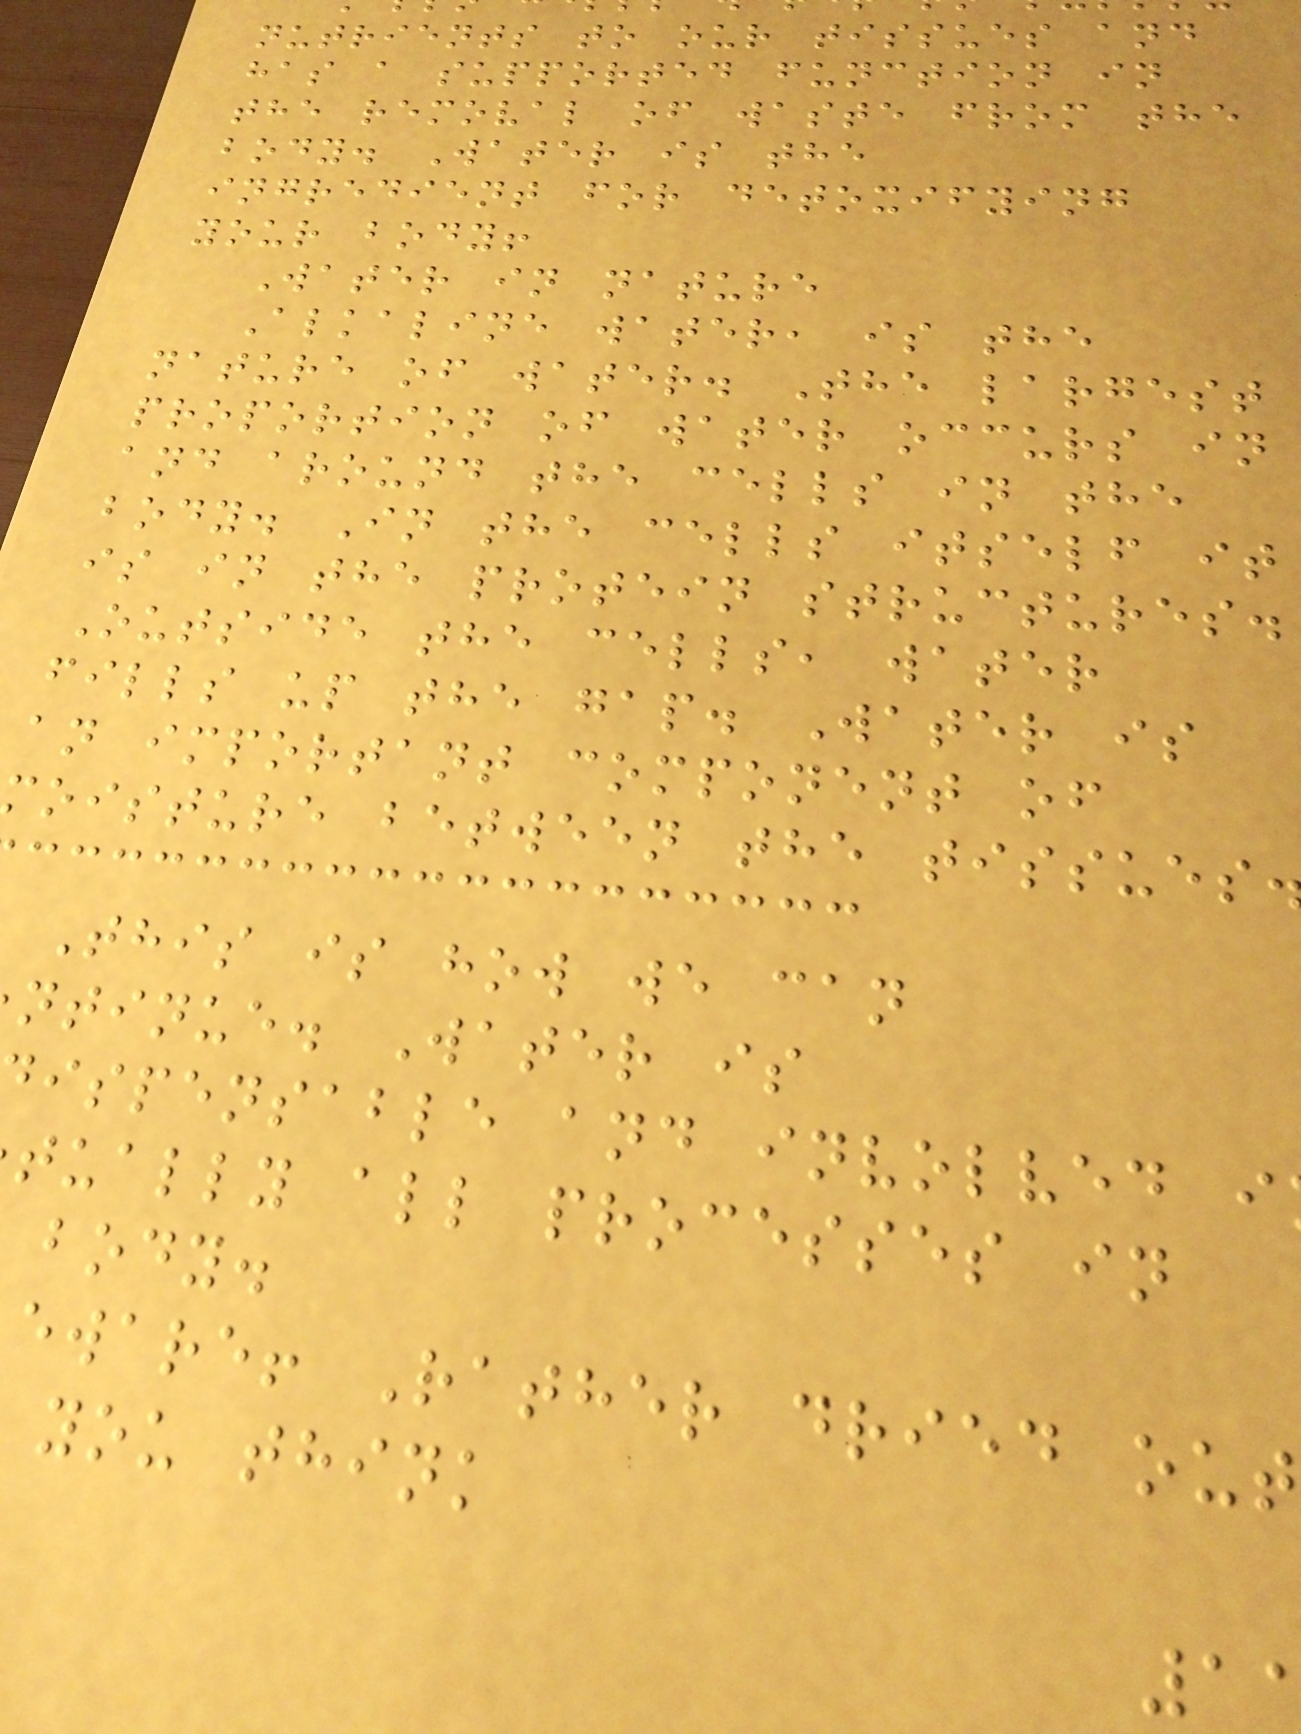nutrients to our tissues and
has a supported function in
the removal of waste from the
body. Water is the
ingredient for detoxifying
your body!
Water in nature
Alkaline water, is the
nature of water. The largest
proportion of water occurs in
and around the cells in the
body. In the cells itself it
is in the protein structures.
Outside the cells, water
fills up the gap. Water is
an important component of
oisture between the tissues
This is how we can
ntinue. Water is
ispensable and involved i
tually all processes in
body.
eware! Rather dried out
you think
